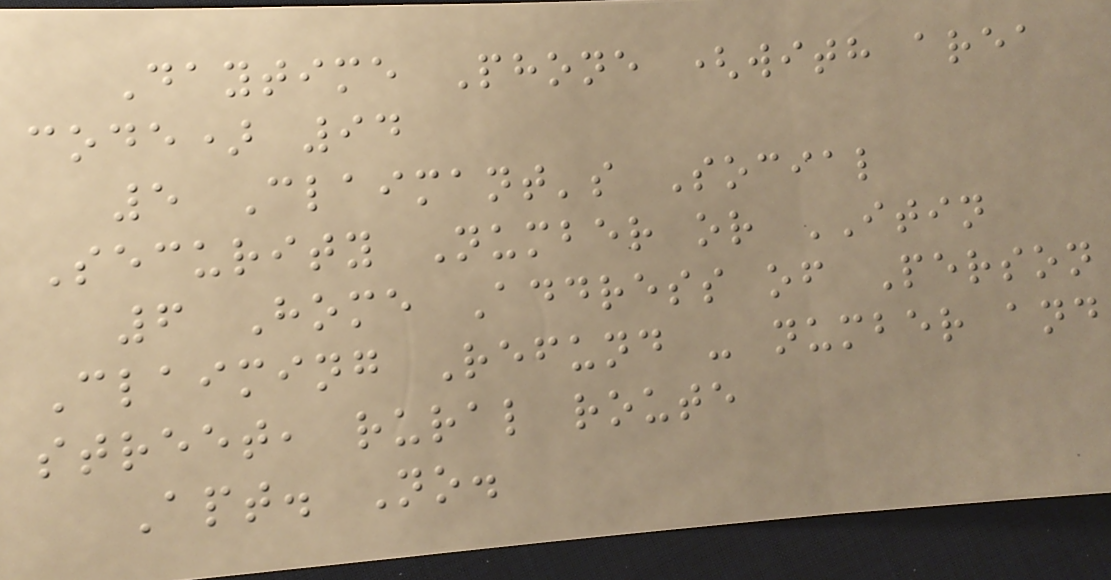Daytime Phone (with area
code) 94
5 Claimant's Social
Security Number or ITIN
6 Home Address of Person
Claiming Refund - number and
street, rural route
Apt. No.
